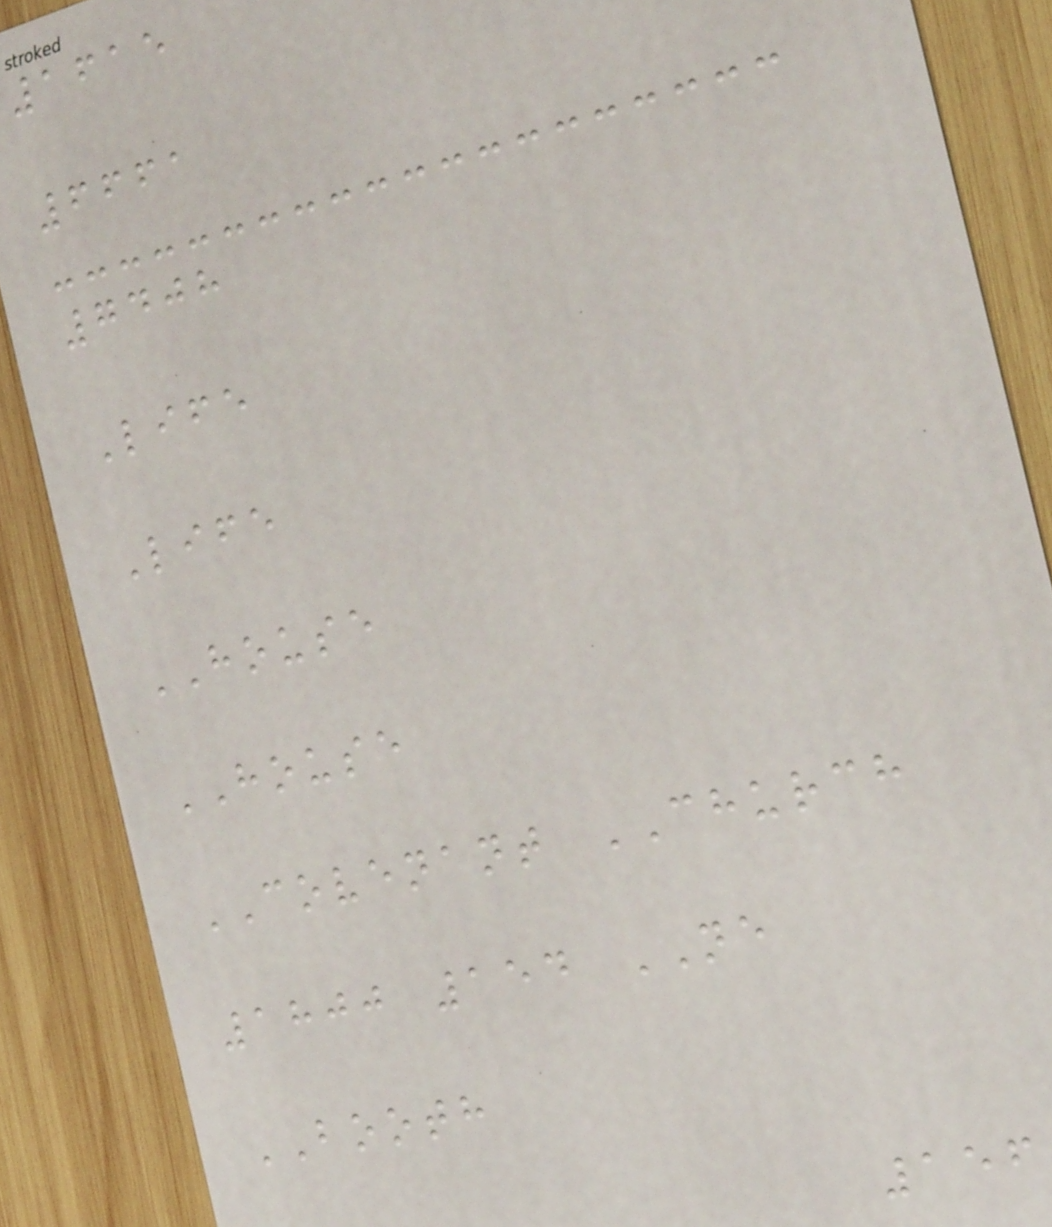1615
6661
7408
Life
Life
HOUSE
HOUSE
COVENANT CHURCH
1800 154 NE
BOOTH
156
